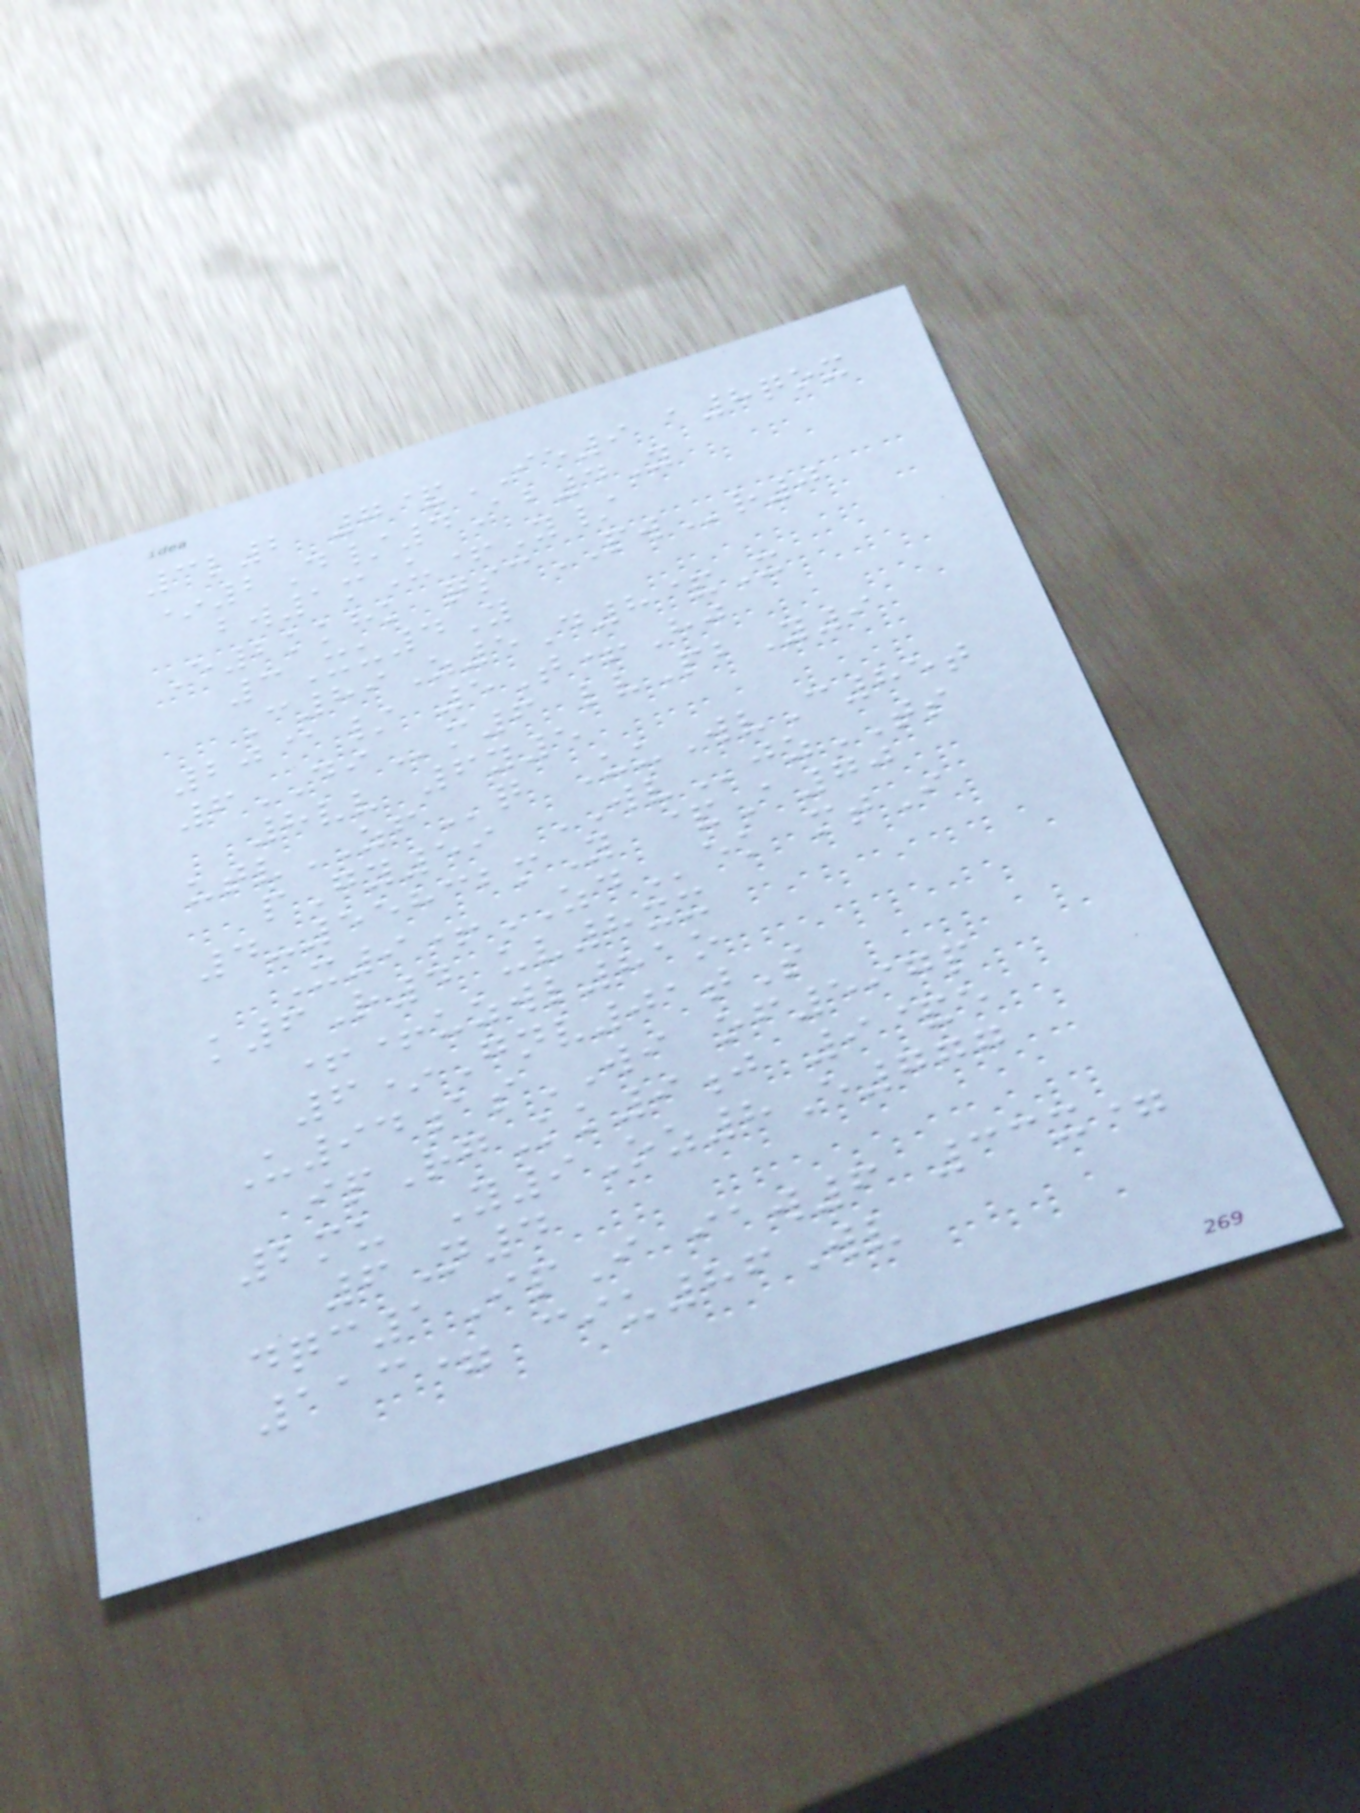3l2 7&IE9 a8qox
*2D/4Ab4Y
bw1mU+Y/
E2kkhk qscPWr0
3Xu4Y
C89Z5D8&X
20@/ 5T+Hj
6DIm6 lvPbY9
8vv 6y5
utvZFq UuWvC85t
pGy59 WVjzTS
4-55832mY &A70
X9+ZDek mtI
k6R4 uv8xx
++uzwl81o
6*Gnv01tS
U94asWI of597p
ipRgKk9j 9&e
2mu Y9Oz8E777
6N4
dqc1IpI iaw6 33x=
113= ciu86Wv
